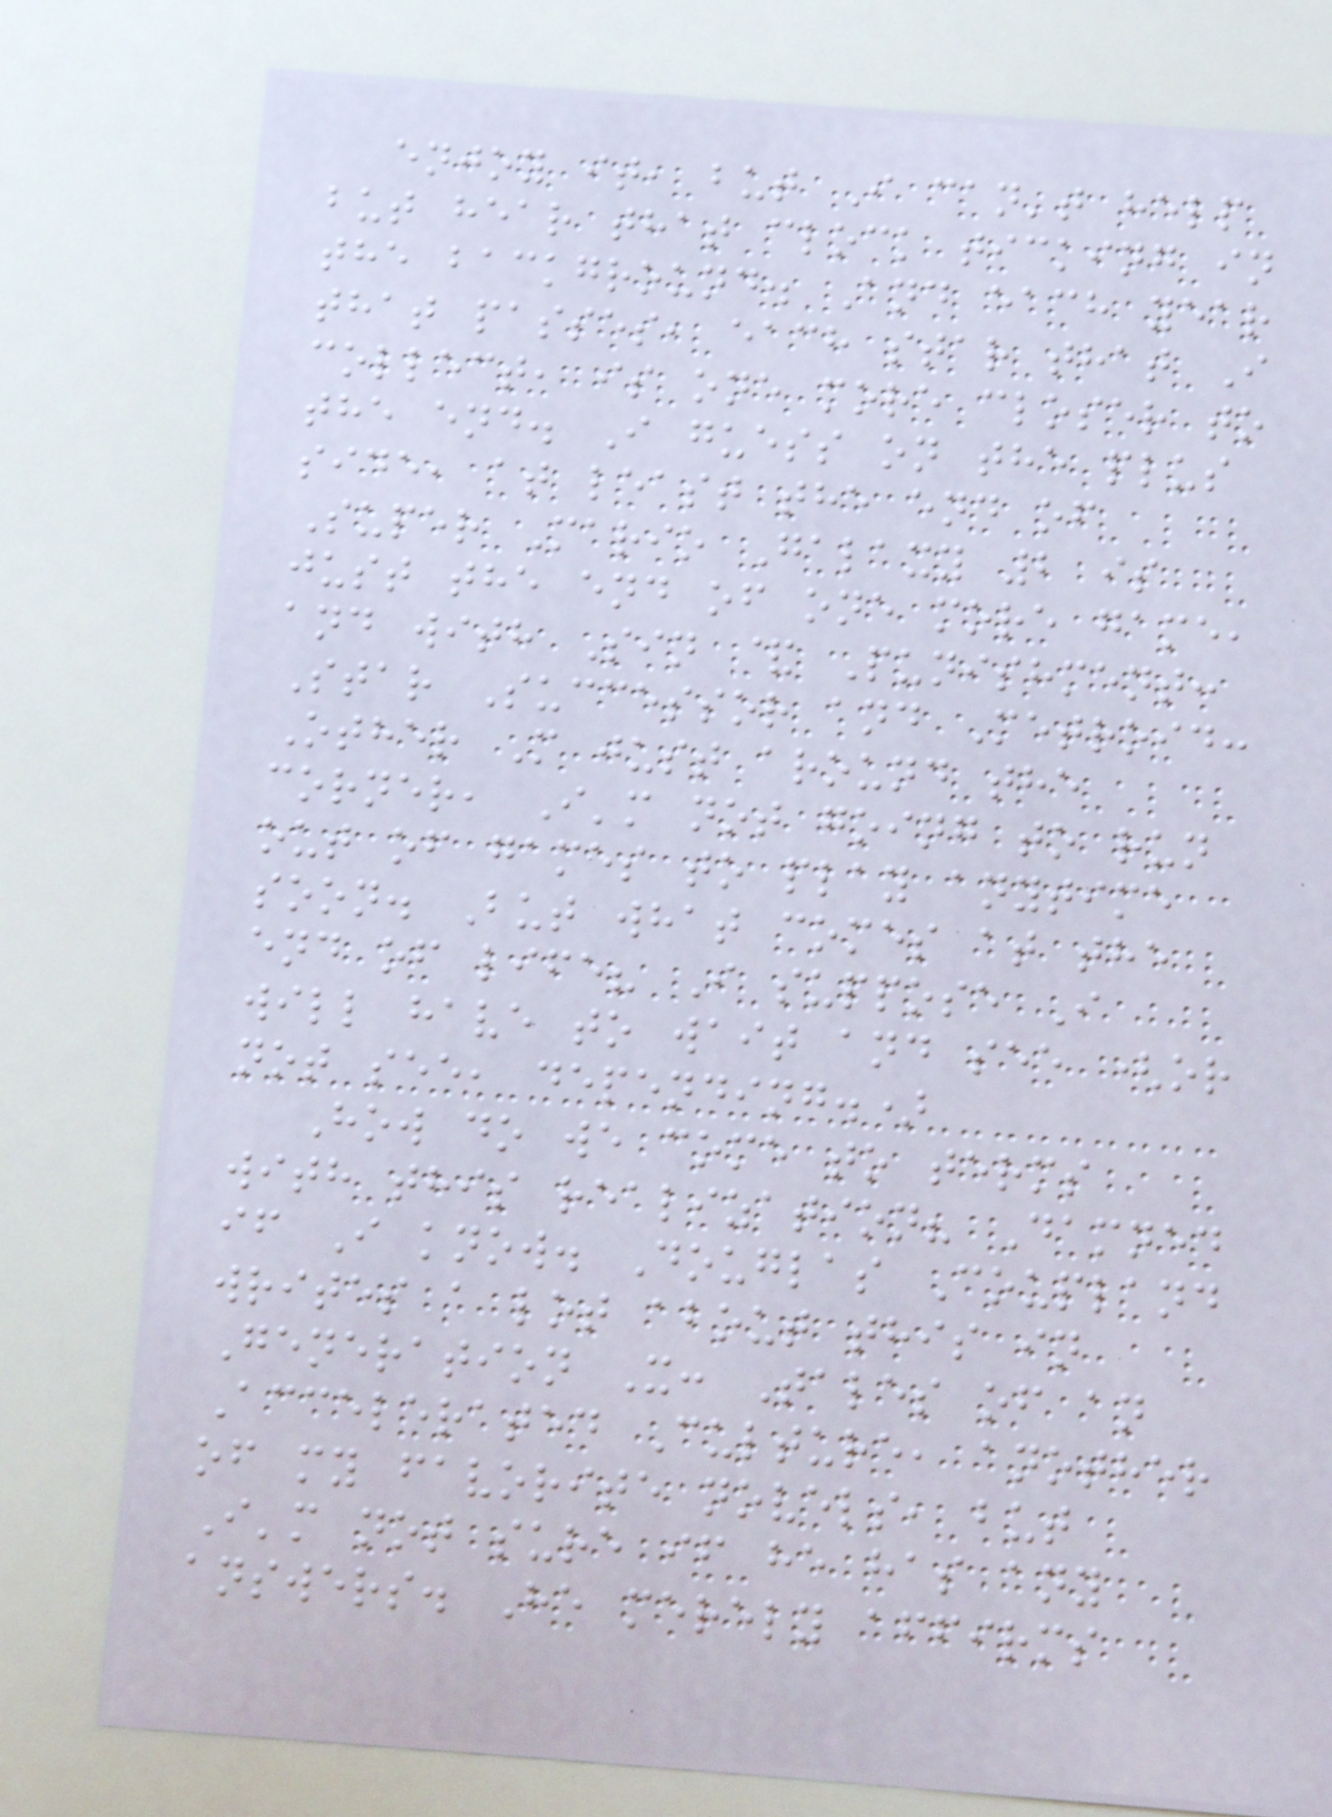enjoy it, but I can't help
but hear that clock ticking in
the background. And each year
that passes, each star that I
collect, is one more closer to
the end. I guess on the plus
side, at least the end of
Super Mario Galaxy 2 is
just the end of one more game,
and with Sin & Punishment:
Star Successor and Metroid:
Other M just around the
corner, I'm not going to run
out of games to play anytime
soon. But what comes at the
end of life? I suppose I
will have to wait and see (or
not see, depending.)
How do we come to terms
with this realization? Damned
if I know. Douglas Coupland
writes a lot about this in
Generation X: Tales of an
Accelerated Culture, another
of my favorite novels, but
I'm not sure if he has any
answers. He merely affirms
